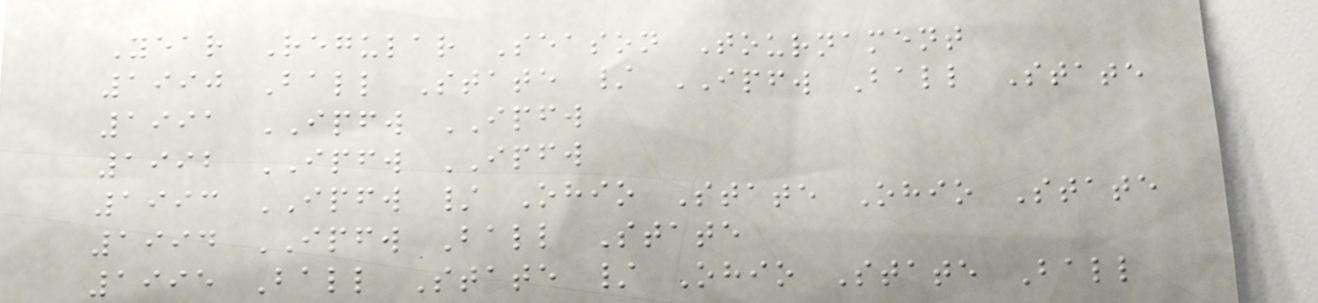Year Regular Season Tournament
1990 Ball State / IPFW Ball State
1991 IPFW IPFW
1992 IPFW IPFW
1993 IPFW / Ohio State Ohio State
1994 IPFW Ball State
1995 Ball State / Ohio State Ball
